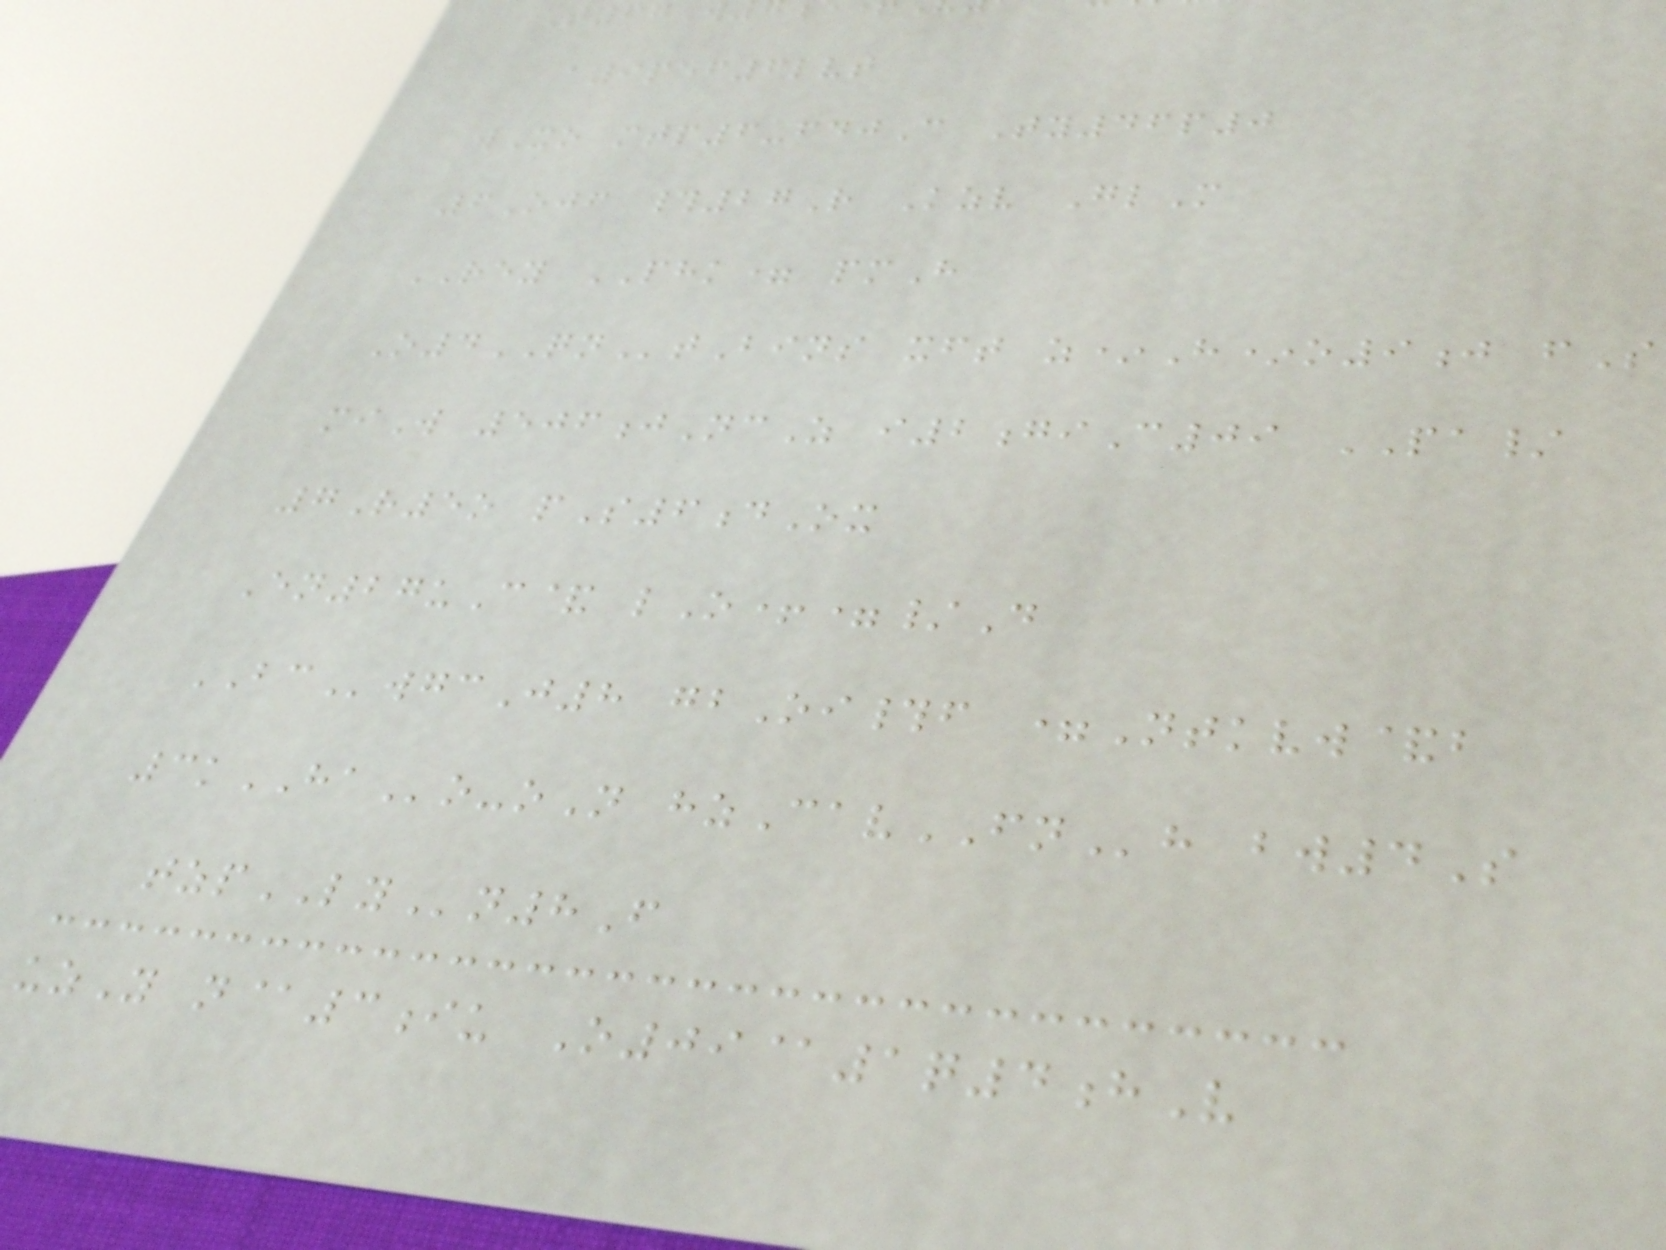a9pef6lvt
wXo mtp6-fdjC Ty46p0
6Ojf #27R Kzv GlM
REY PHK= pmH
O4QNtBins xft z*H*o9j fS
miW 506jNcZ i2giC09 PA/
7R5o pS6dOx
En27uC& lO+=/D
BCwgcJ8 gbOi#f =Ntkvw&b
3kHAo-oN hzCavFNh bw4S
tzpLYn8F
uzY n@3iu O09@1q4hV
